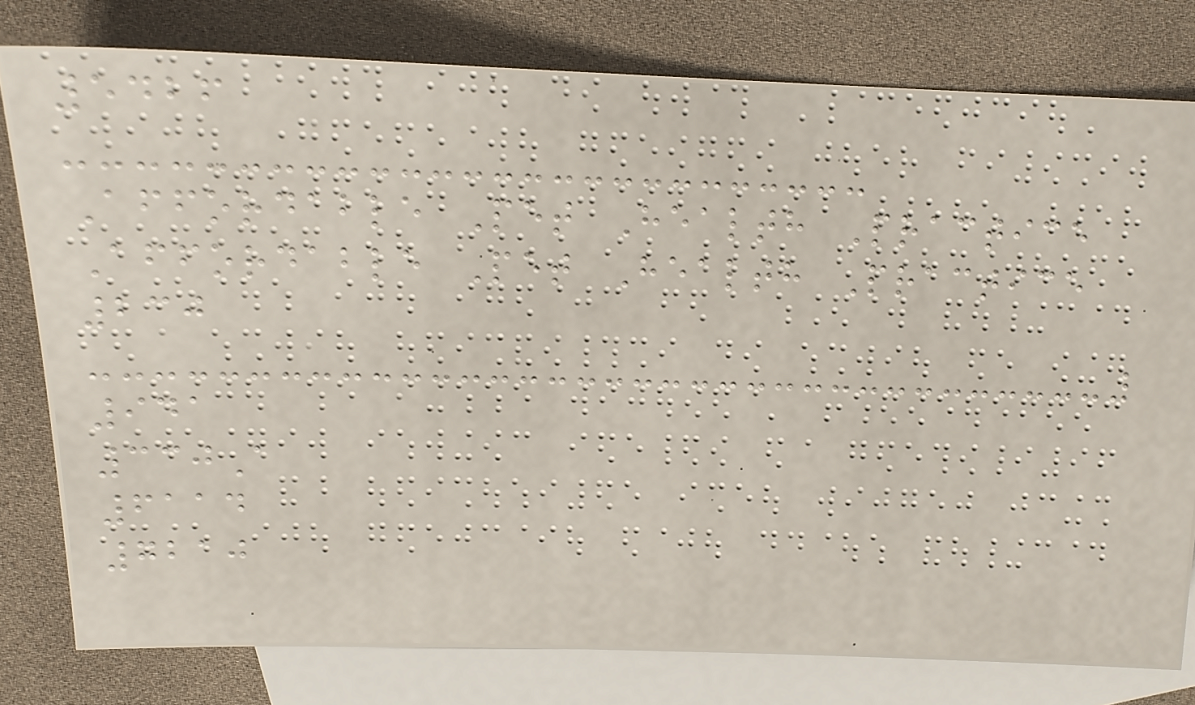5426
Affordable Pet Health Practice
Affordable Pet Health Practice
230
941
330A
6114
7210
